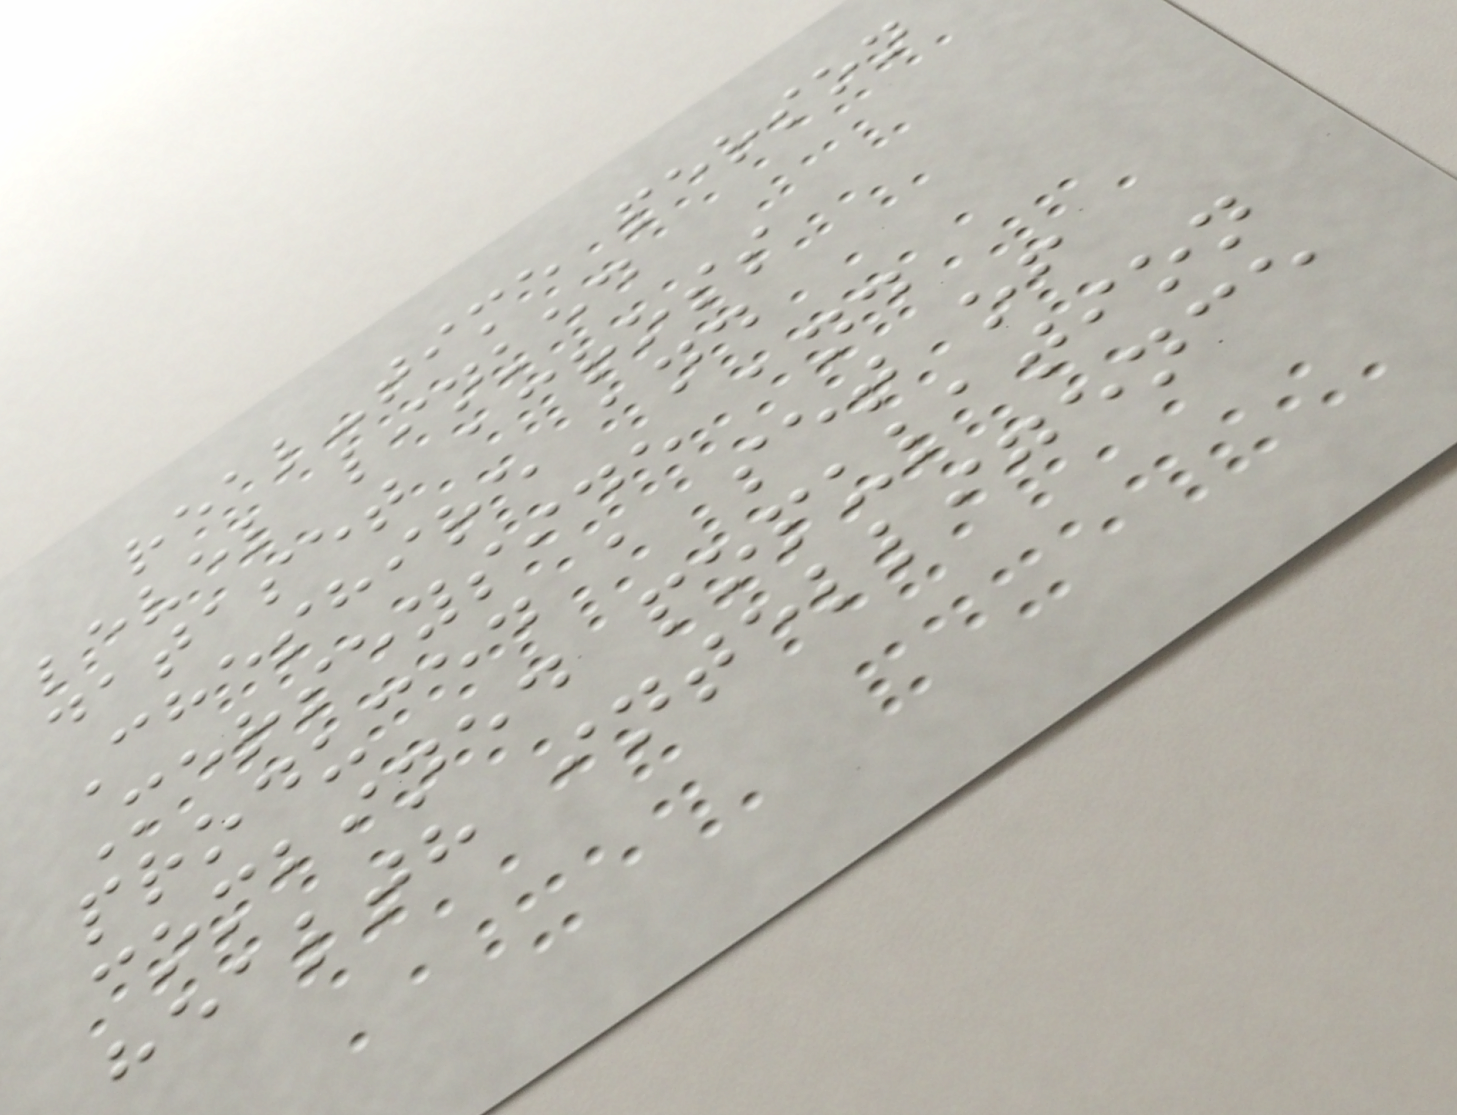real-time person
level linked
dataset across
Cheshire and
Merseyside and
produced a set of
combined population
health intelligence
